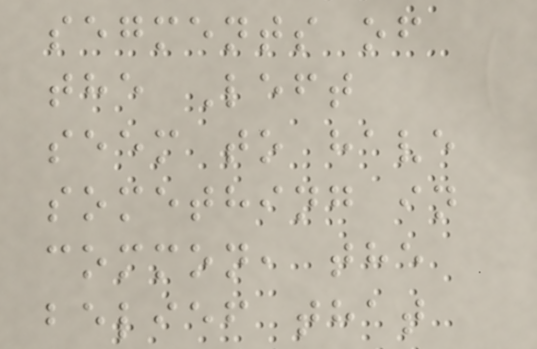segments of
the Left
seem to have
something in
common, the
belief that
